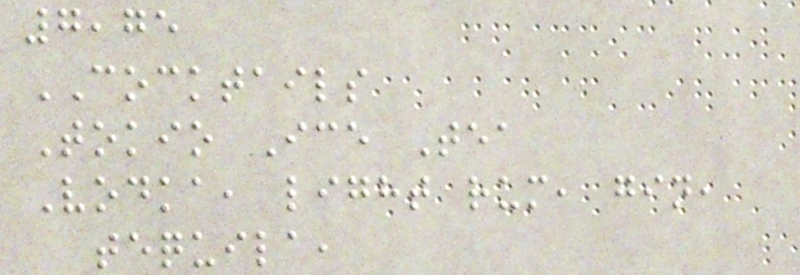7,75
COCKTAILS
Tokio Ice Tea
Vodka, light rum, gin,
tequila,
